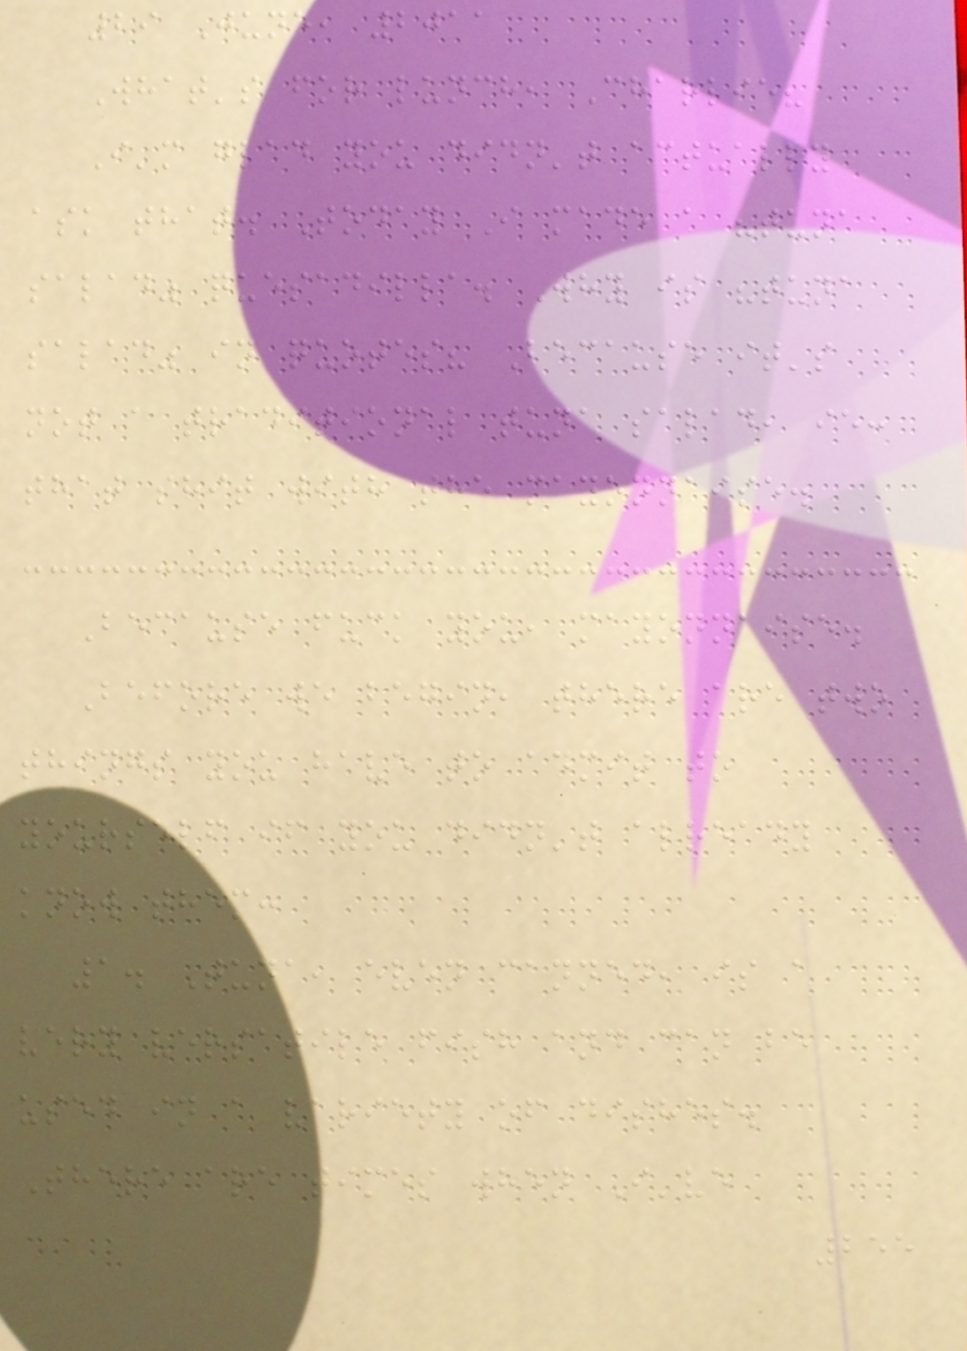29 June, 2011
What's for lunch, Charlie?
I'm glad you didn't actually
ask that. Today I made a "tuna
salad" quesadilla. Why is "tuna
salad" in quotes? Because it's
not a traditional tuna salad, ie:
that shit with the mayonnaise.
Because fuck you, mayonnaise.
Before we begin, there are two
things you have to admit to
yourself if you didn't already
know them:
1. Tuna, even canned, is a
very versatile fish and can be
used in a variety of dishes.
There are times when I've
255
